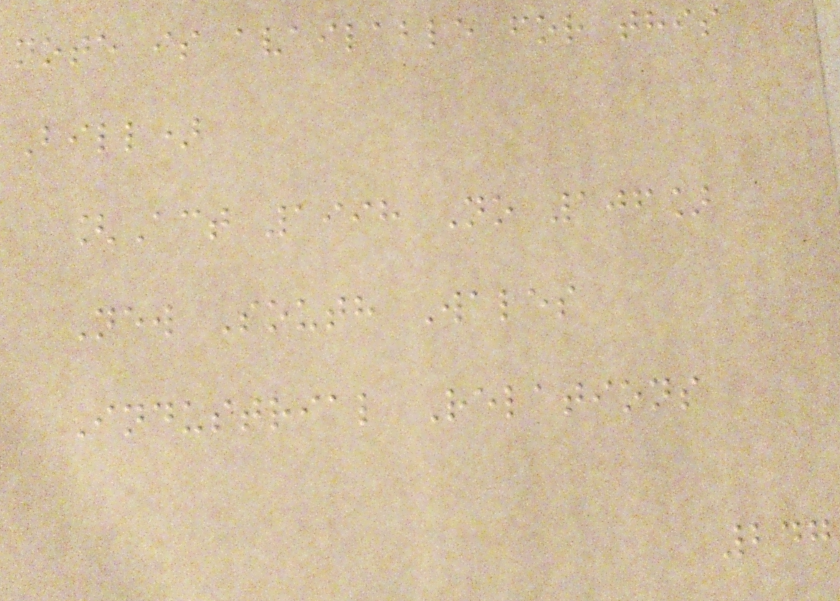note is available for this
Bill)
[Act 1998 No 106]
New South Wales
Industrial Relations
247
